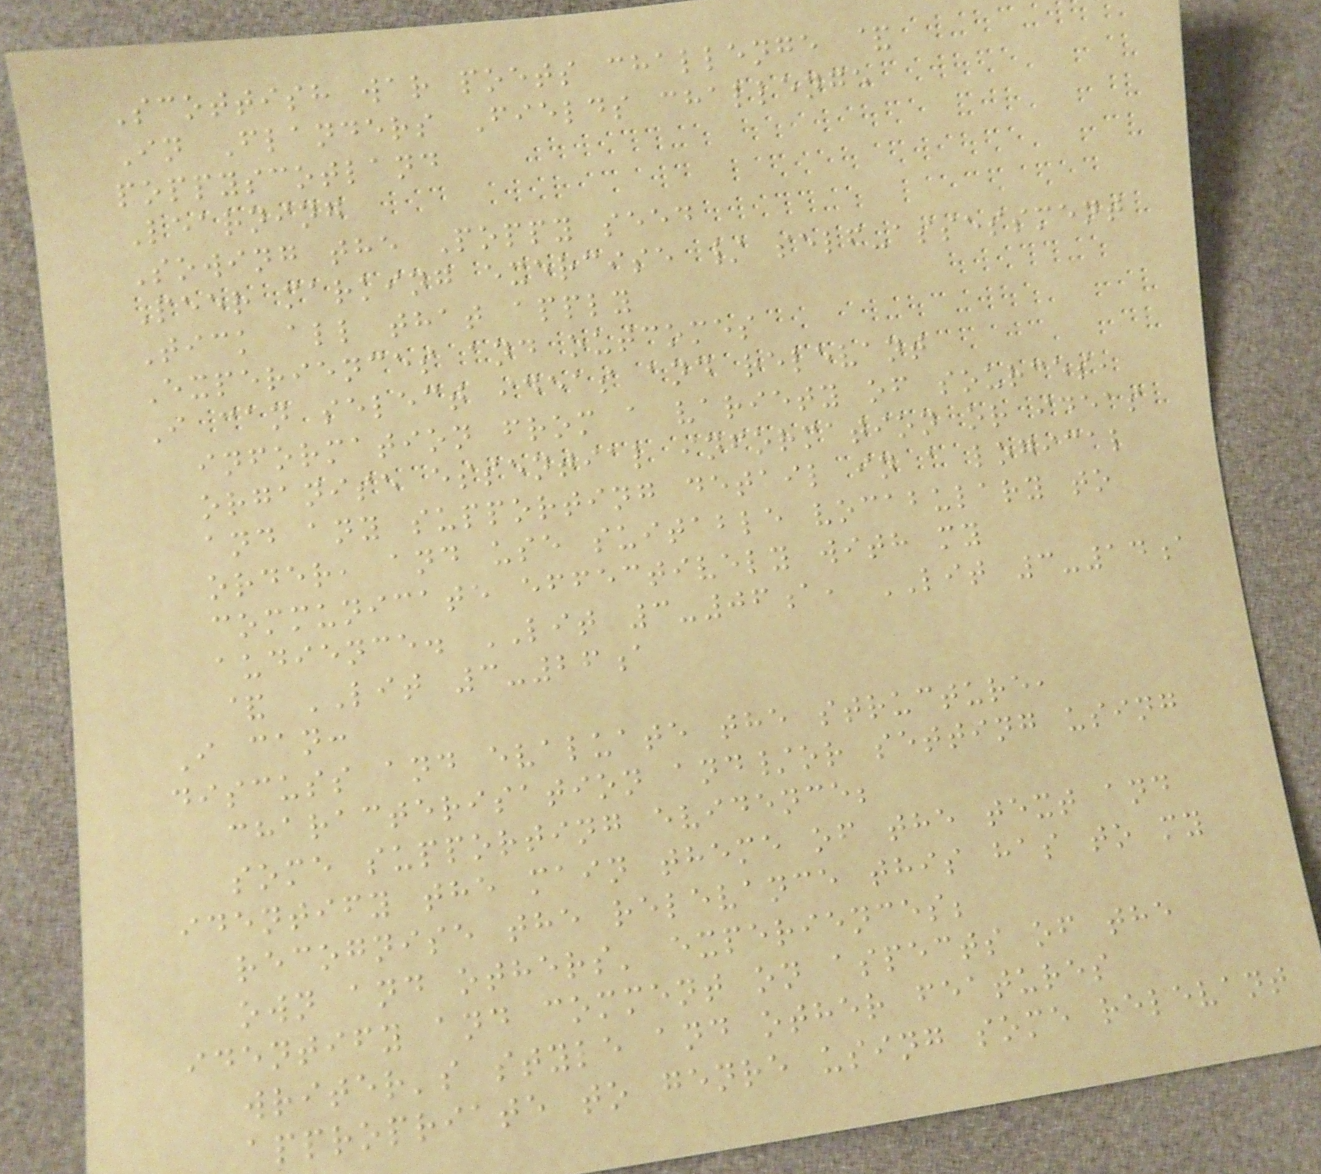Scottish war poets challenge &
In Flanders Fields challenge
poppyscotland
Learning
Sowing the Poppy seed
Peer marking exercise / self-assessment
Tick all that apply
Experiences and outcomes
I can select ideas and relevant
information from a variety of sources,
organise essential information or ideas
and any supporting detail in a logical
order, and use suitable vocabulary to
communicate effectively with my
audience. LIT 3-06a, LIT 3-14a
& LIT 3-26a
I can:
discuss and evaluate the structure,
characterisation and/or setting using
some supporting evidence;
identify the main theme of the text and
recognise the relevance this has to my
own and others' experiences;
identify and comment on aspects of the
writer's style and other features
appropriate to genre using some relevant
